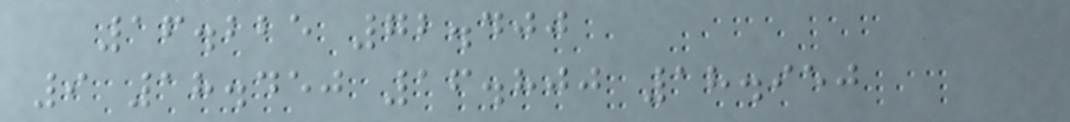16.225 72.400
9 18.450 16.800 18.950
